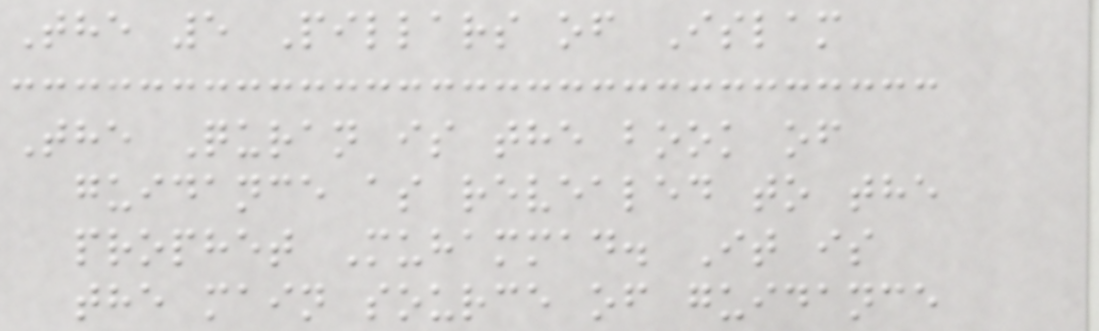The 5 Pillars of Islam
The Quran is the book of
guidance as revealed to the
prophet Muhammad. It is
the main source of guidance
